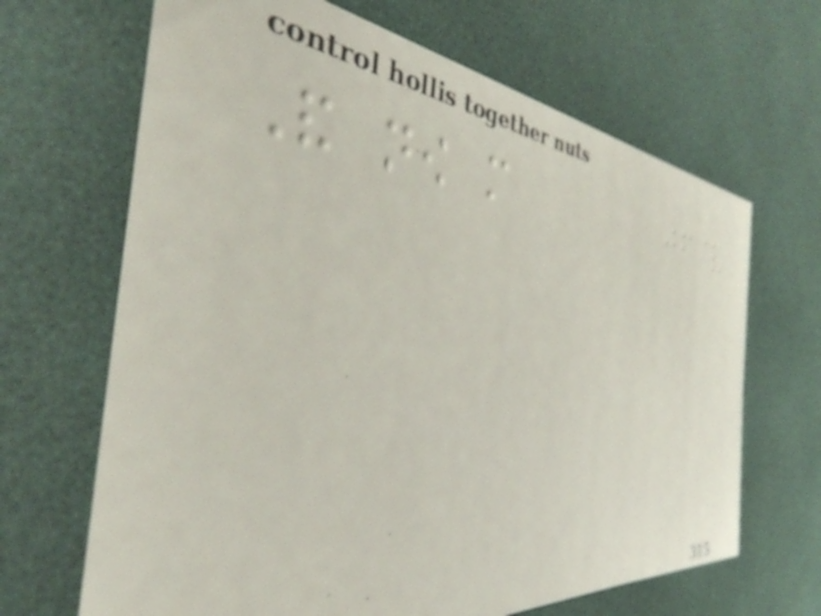And now more
